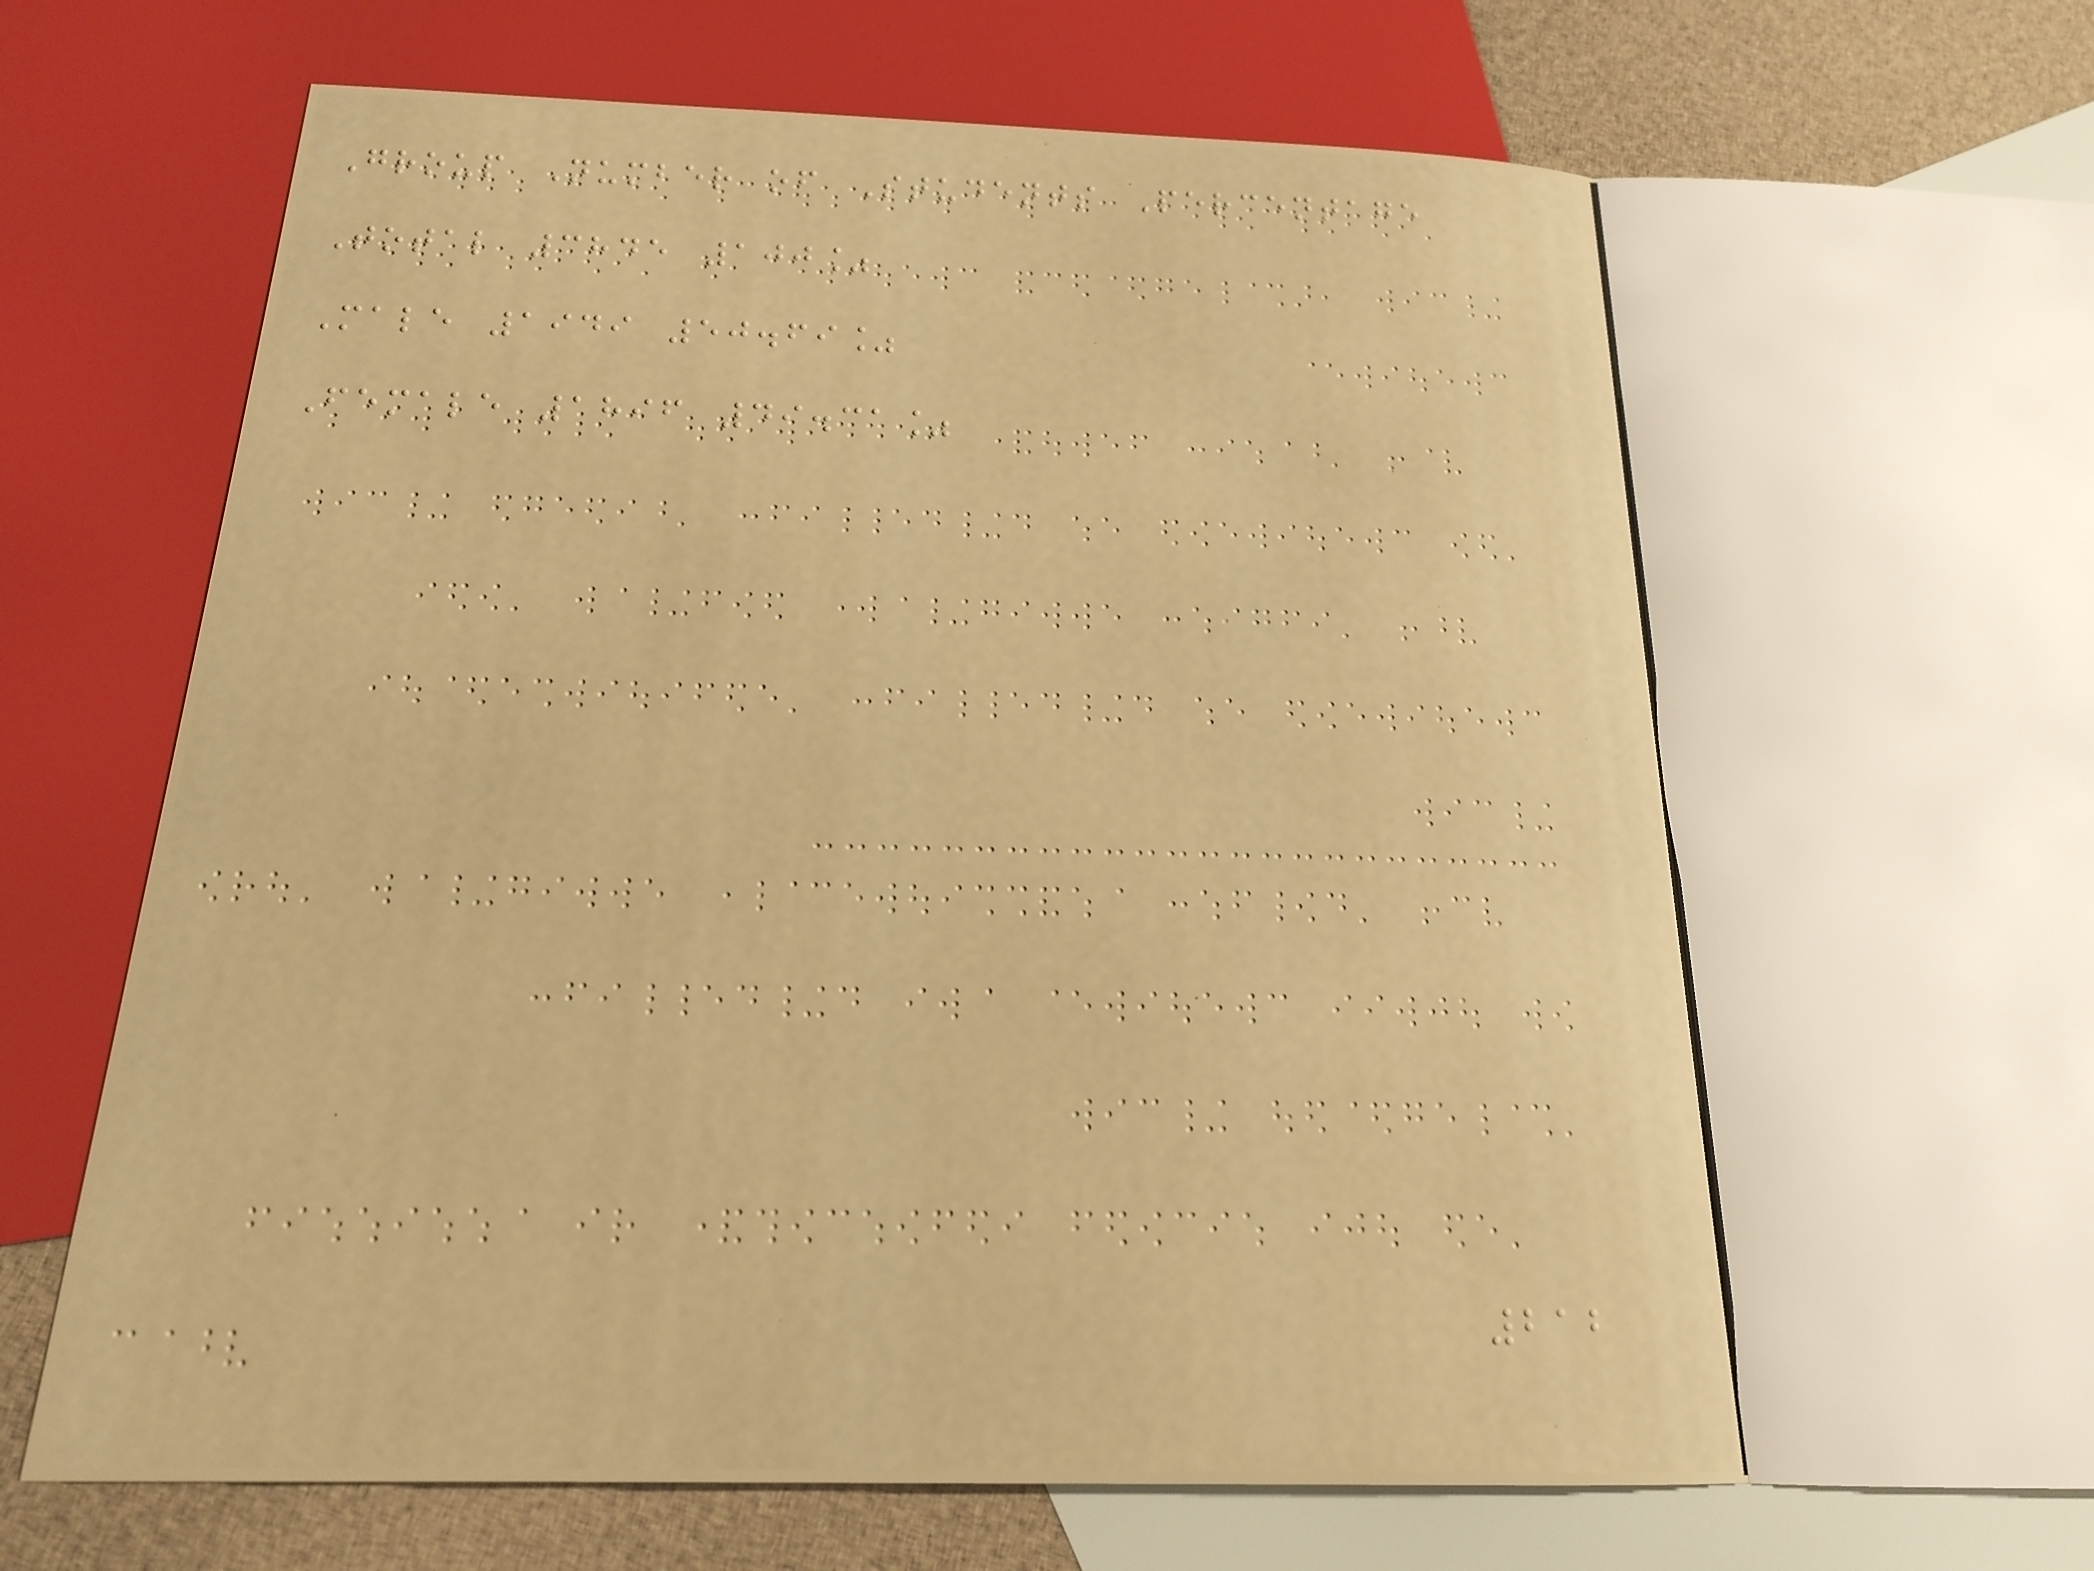Group Number of Students Percentage
Total 3845 100%
Male 1949 50.69%
Female 1896 49.31%
212
